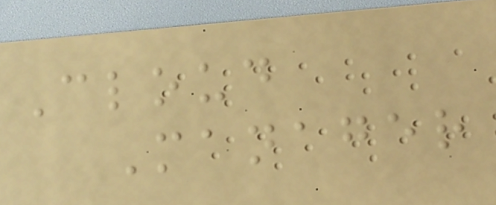Cloud
Manager
